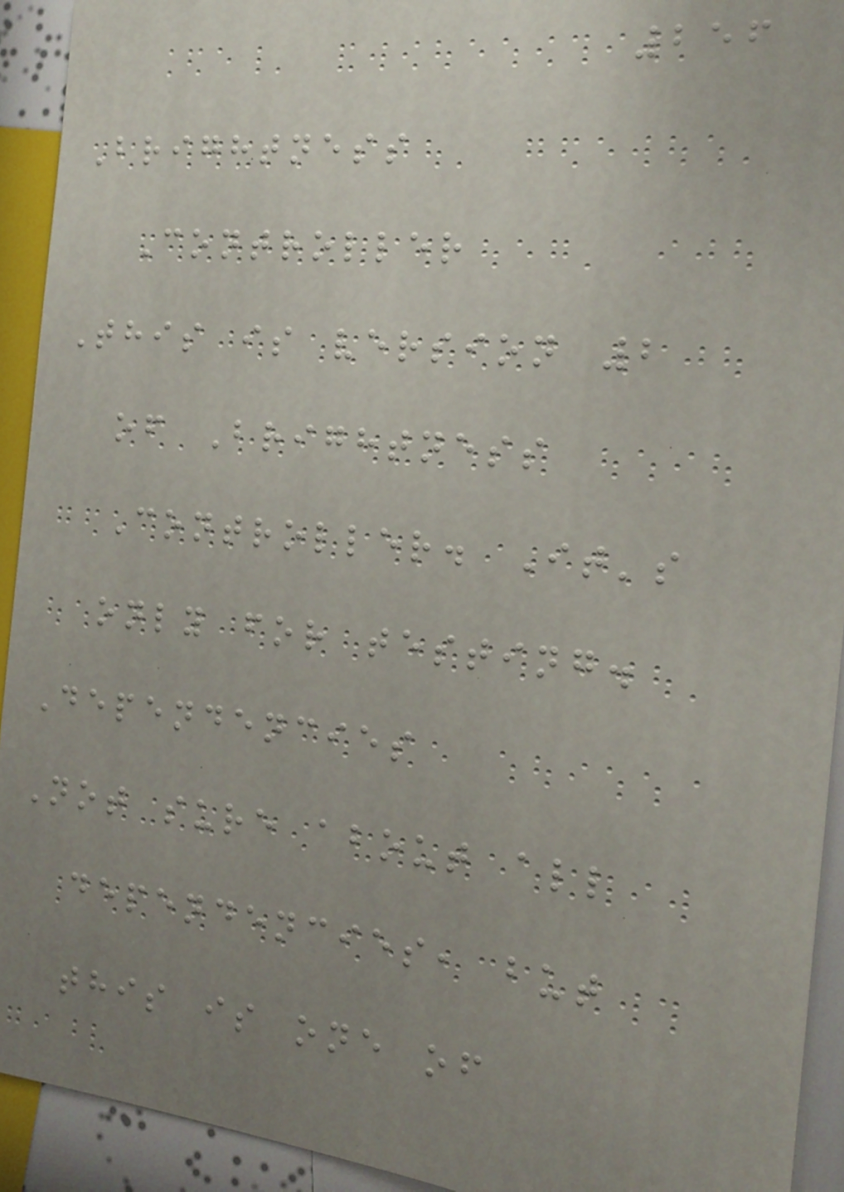256
Brightness
Controller
This is version 2
of Brightness
Controller. It's
only for testing.
Dependencies
Not sure about all
dependencies, but
this is one of
